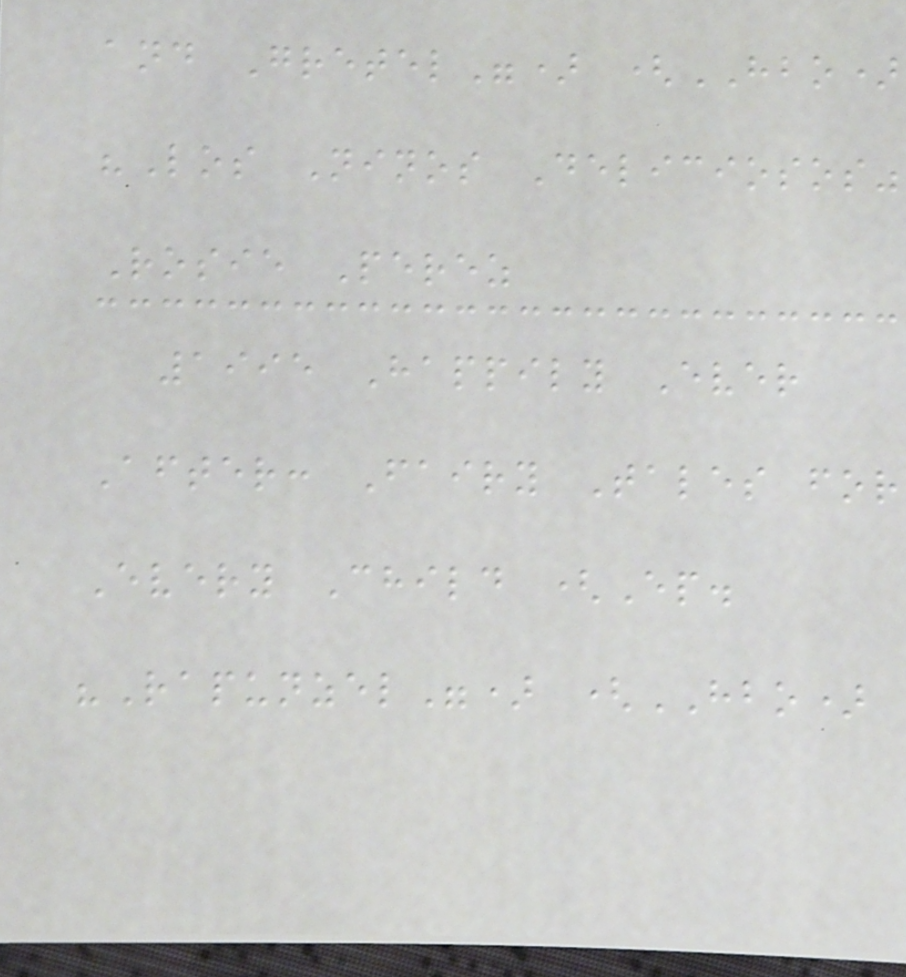and Gretel") (HBO)
"Los Ninos Deliciosos"
Rosie Perez
1995 Happily Ever
After: Fairy Tales for
Every Child (Ep.
"Rapunzel") (HBO)
